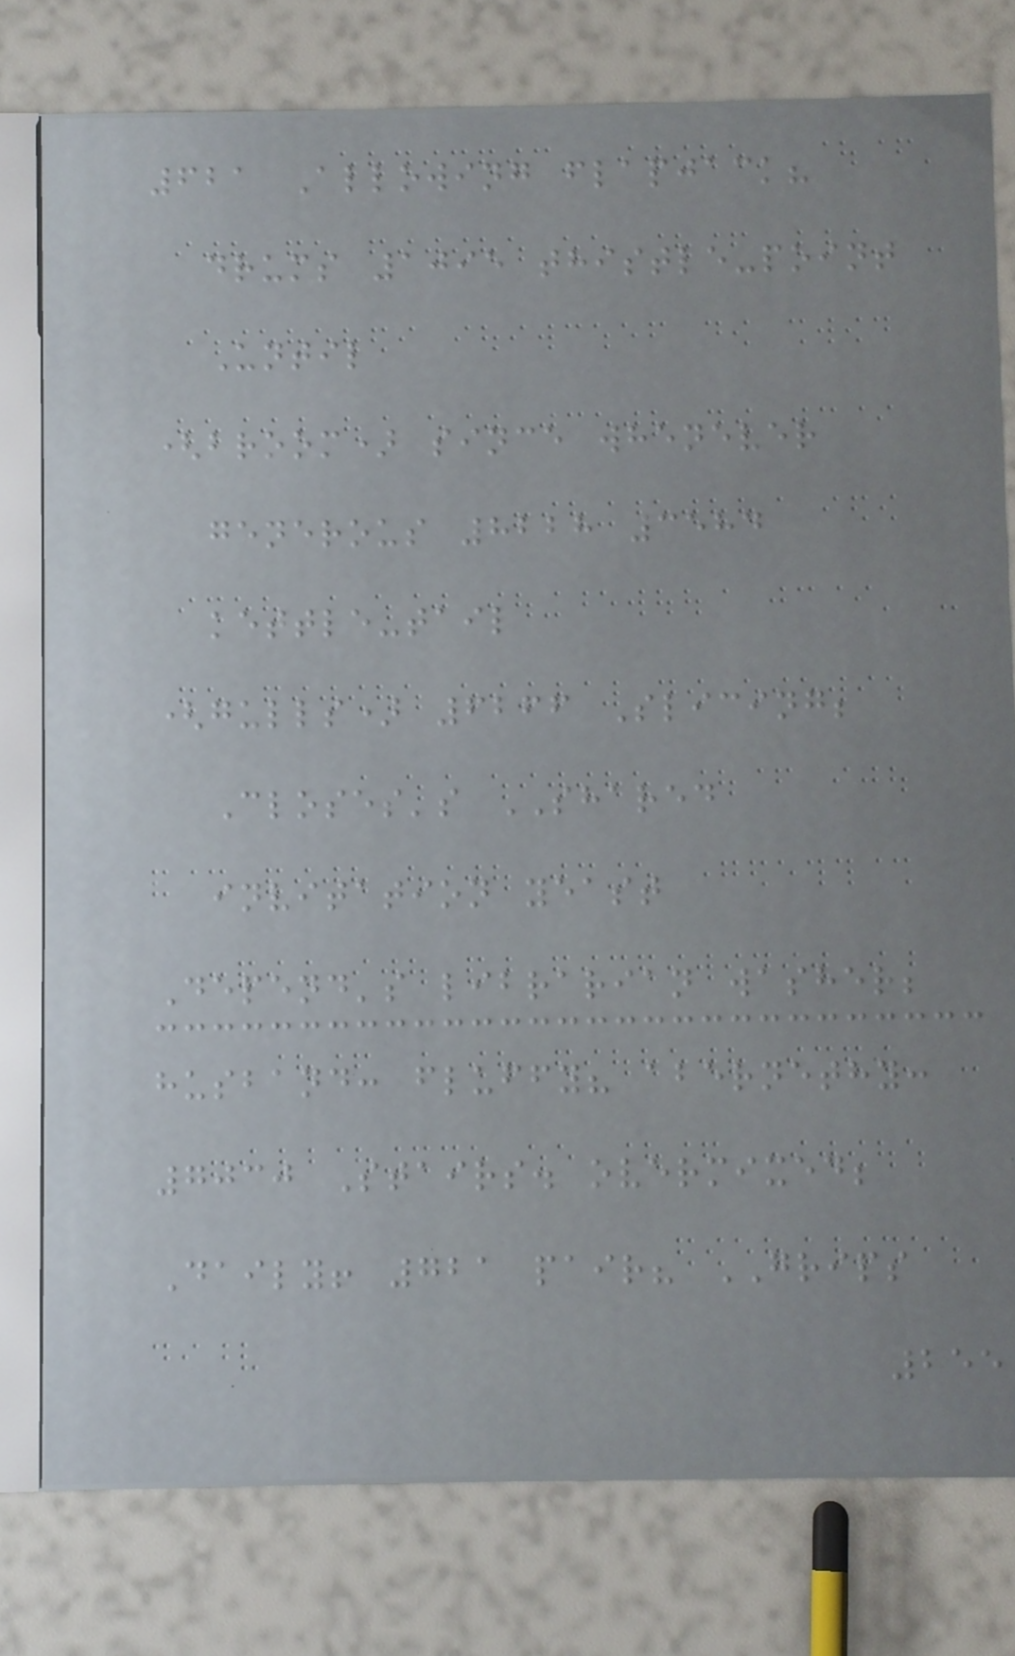621 Allowing flapjack?
drums 1095 thistle-point
Until
(broom) since whenever
generous 8228 3584
kettle-tail
(gulls) 6266 Slicing;
Closes's SHARED
invitation yeast
Depend's librarian washer;
husband: fluffy? abernethy:
7030 Stairs. overmixed;
Daily! 721 pair? GRIPS
255
